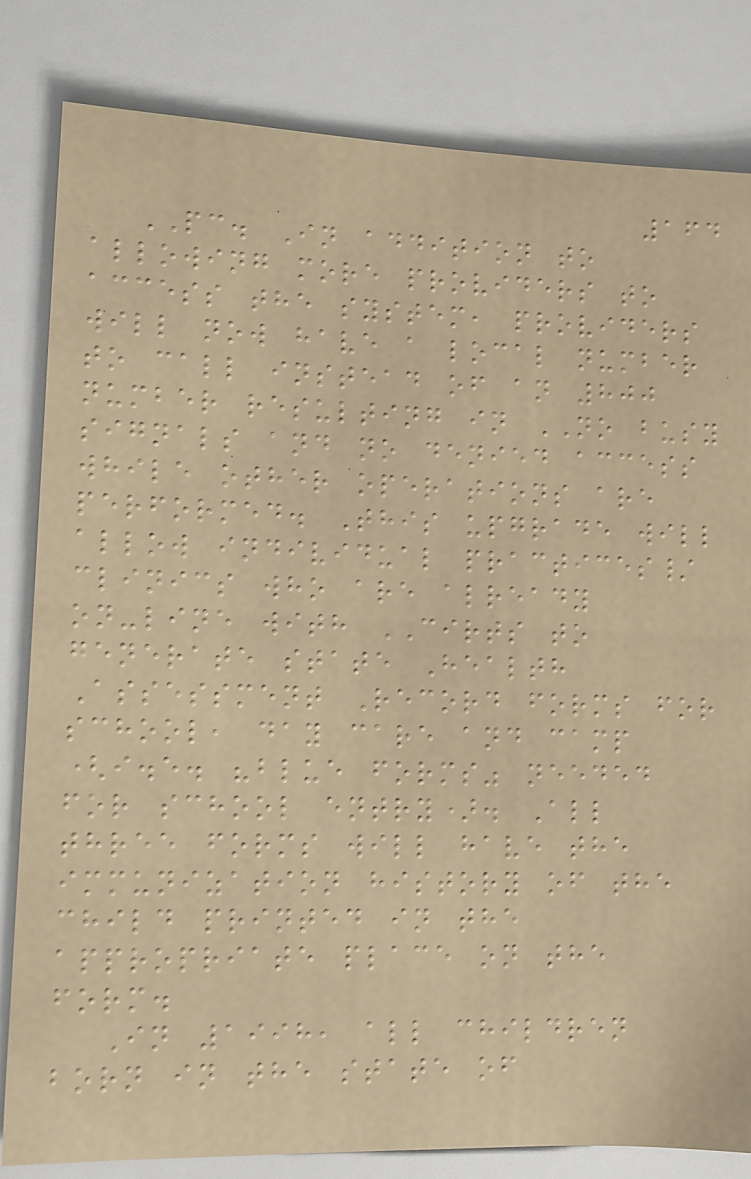164
PC. In addition to
allowing more providers to
access the system, providers
will now have a local number
to call instead of an 800
number resulting in NO busy
signals and no denied access
while other operations are
performed. This upgrade will
allow individual practices/
clinics who are already
on-line with CIRTS to
generate state Health
Assessment Record forms for
school, day care and camp
(i.e. "blue forms" needed
for school entry). All
three forms will have the
immunization history of the
child printed in the
appropriate place on the
form.
In 1998, all children
born in the state of
